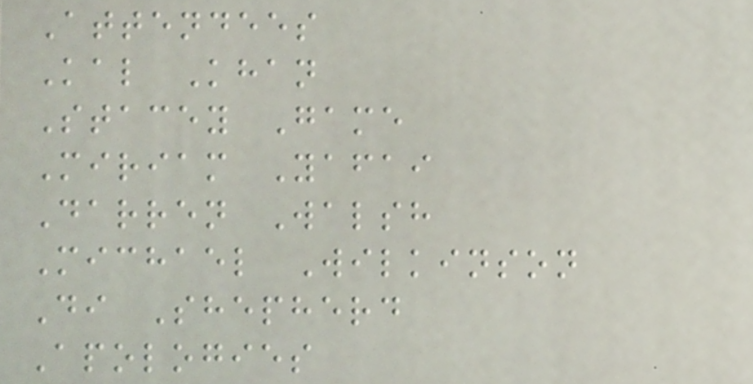Attendees
Kal Khan
Stacey Game
Miriam Yafai
Darren Walsh
Michael Wilkinson
Di Shepherd
Apologies
